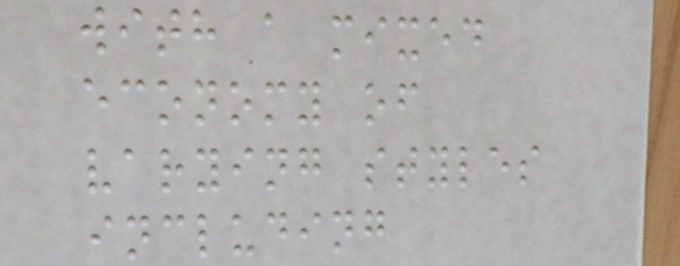with a mixed
economy of
varying styles
including
